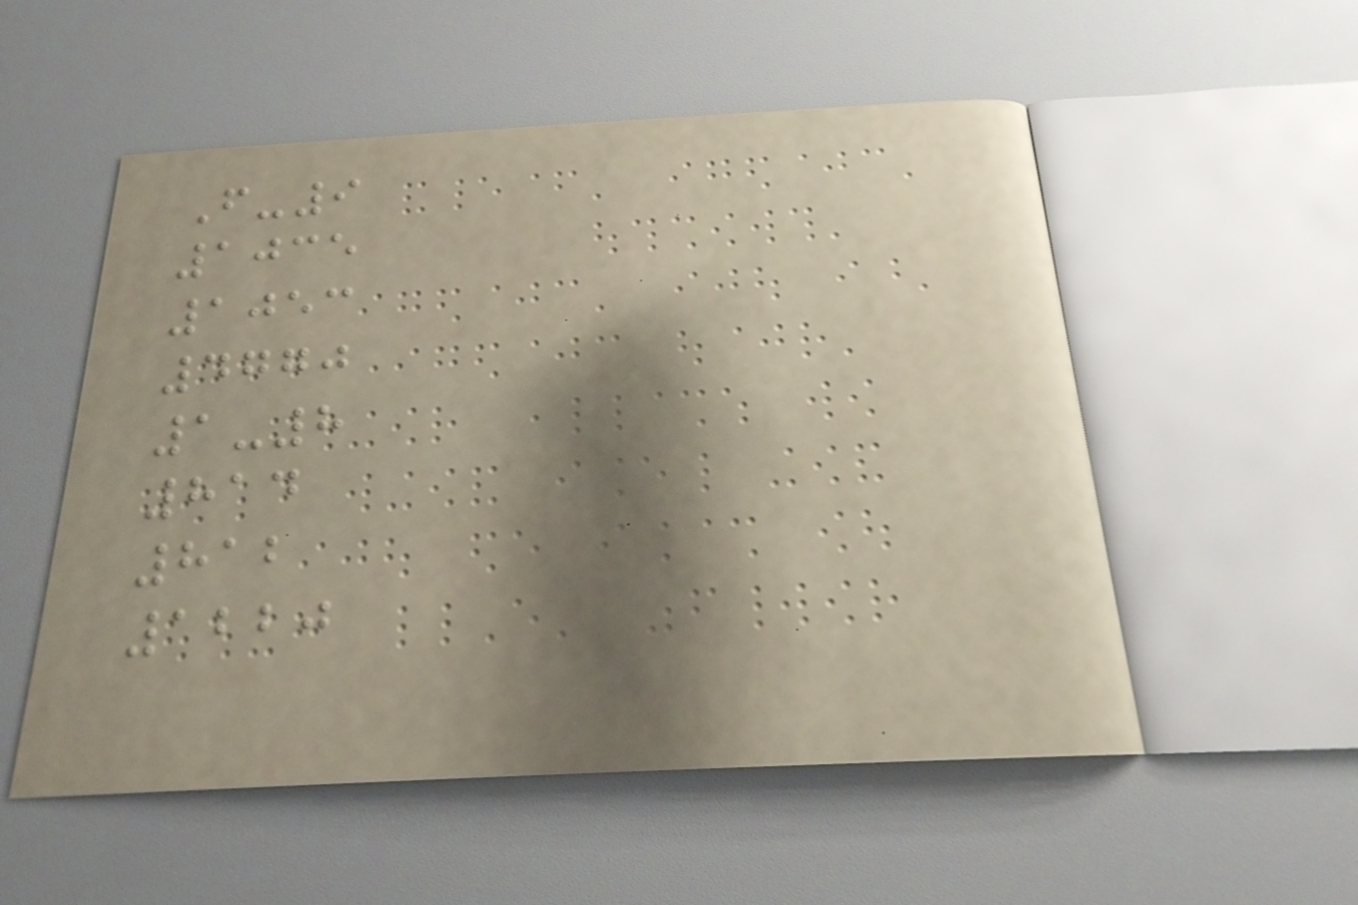F-9
1035
1053
4770
1-8
814
812
1220
